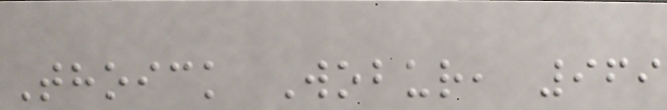Thoick Wobur, 969
